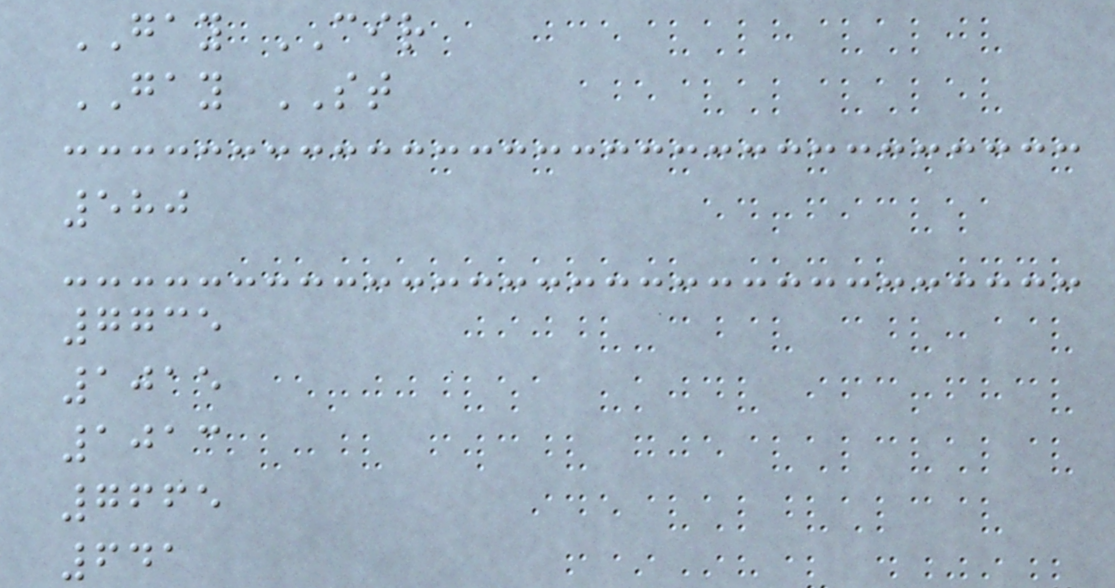GAY CIR
GAY ST
580
7735
1015
1013
7665
641
